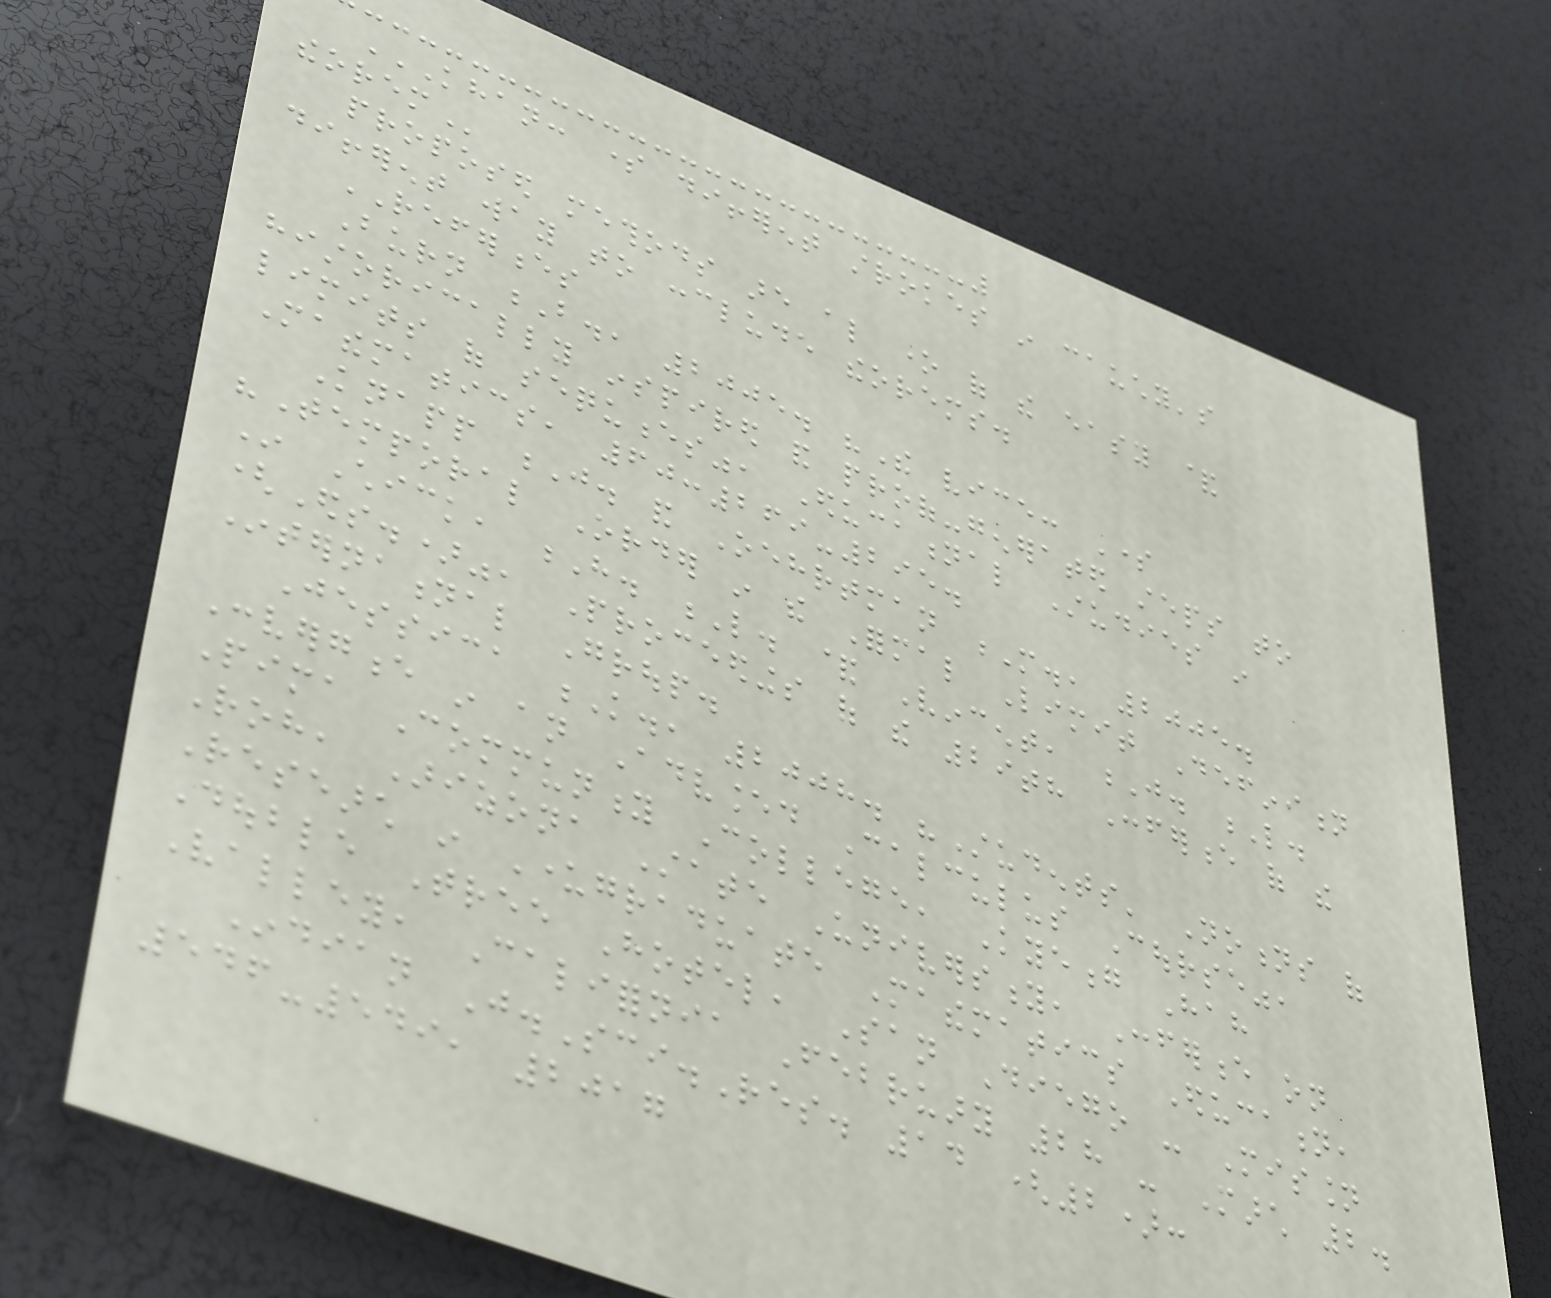KHAN: SOME DIFFERENT STROKES IN CAUCHY'S
THEOREM
proposed methods are also one of the easy &
different way to conclude theorems.
REFERENCES
Burn B., 2005. "The vice: Some
historically inspired and proof-generated steps to
limits of sequences", Educational Studies in
Mathematics, 60:269-295.
Knapp J. and Oehrtman M., 2005.
"Temporal Order in the Formal Limit Definition
In Chick, H. L. & Vincent, J. L.
(Eds.)", Proceedings of the 29th Conference of the
International Group.
Jessica K., 2008. "Students' Notions of
Convergence in an Advanced Calculus Course",
Pima Community College, Kyeong Hah
Roh, Arizona State University, Conference on
Research in Undergraduate Mathematics Education,
Double Tree Hotel, San Diego - Mission
Valley, California February 28 - March 2.
Indian J.Sci.Res. 14 (2):
546-549, 2017
